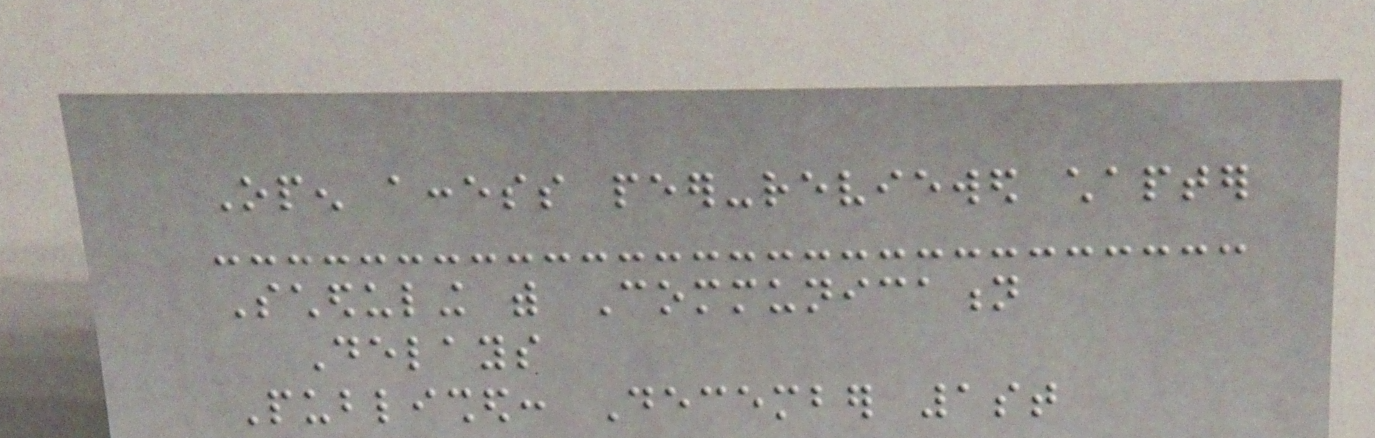Open access peer-reviewed chapter
Scheduling with Communication
Delays
Published: December 1st
